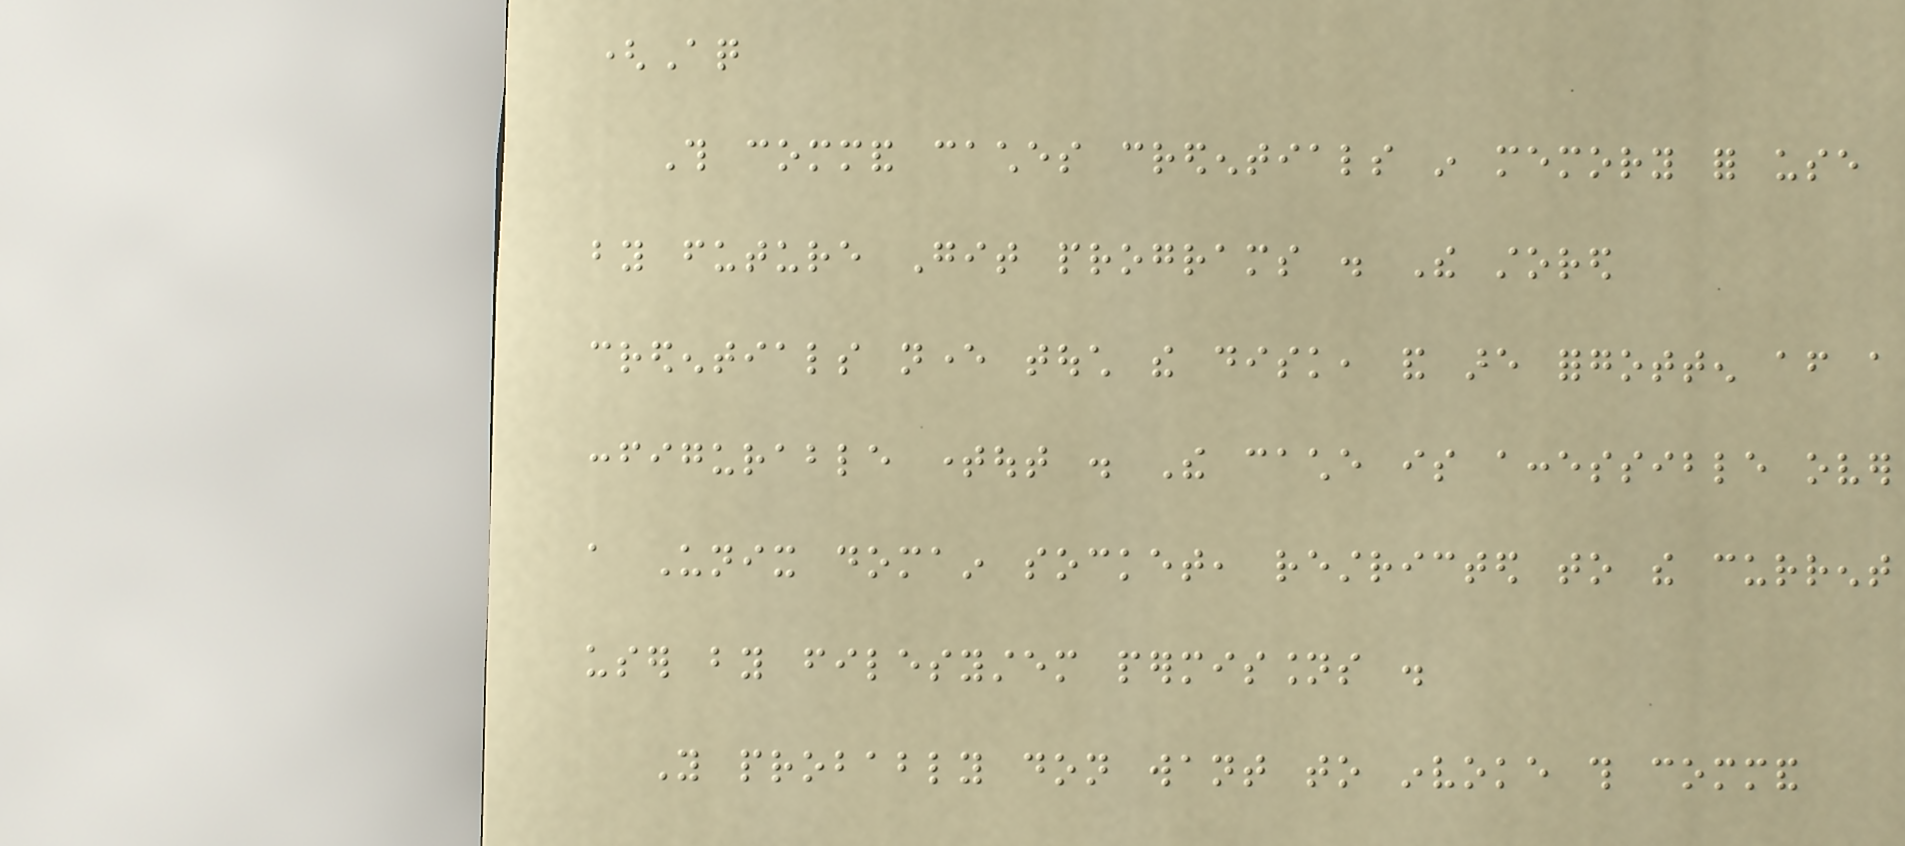(Aq
This command caches credentials in memory for use
by future Git programs . The stored
credentials never touch the disk, and are forgotten after a
configurable timeout . The cache is accessible over
a Unix domain socket, restricted to the current
user by filesystem permissions .
You probably don want to invoke this command
